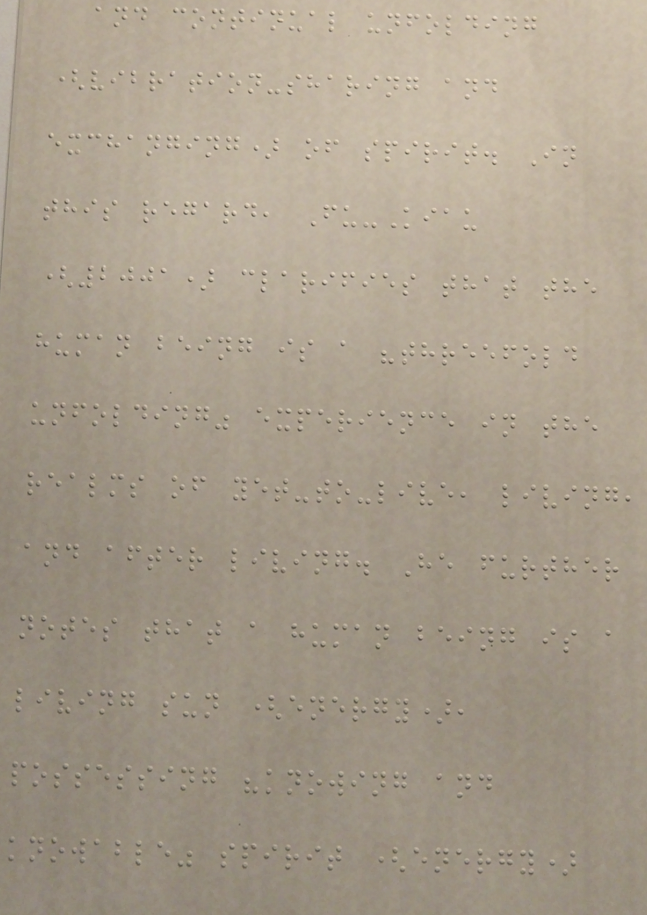and continual unfolding
(vibration-sharing and
exchanging) of spirit. In
this regard, Fu-Kiau
(2001) clarifies that the
human being is a "threefold
unfolding" experience in the
realms of yet-to-live, living,
and after living. He further
notes that a human being is a
living sun (energy),
possessing "knowing and
knowable" spirit (energy)
